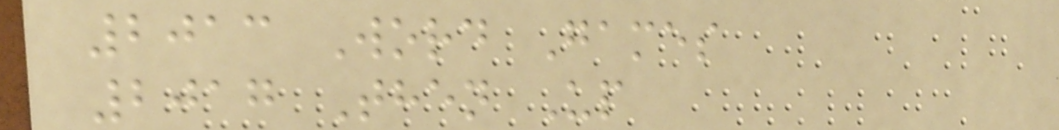2013 Word Games
2017 Then Up
